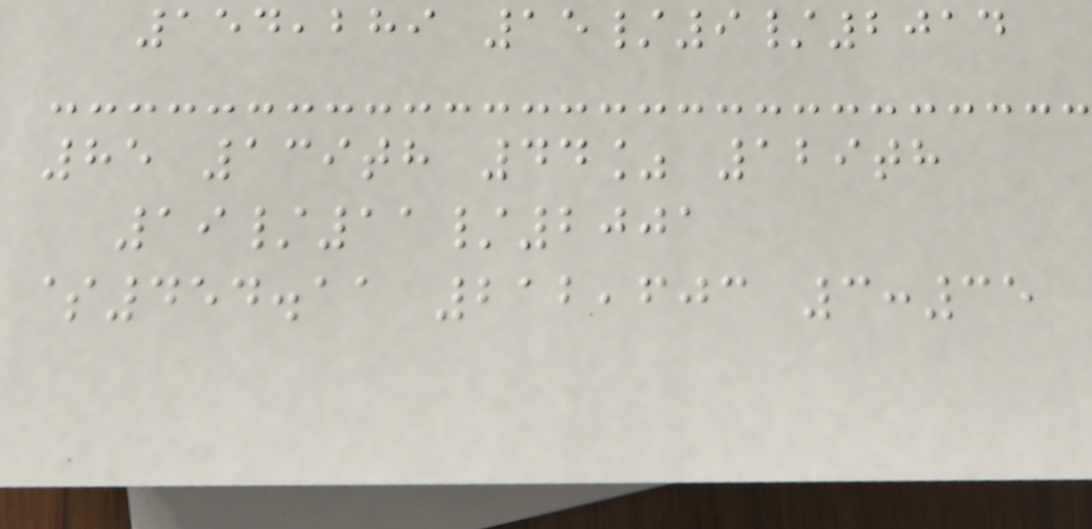154,289 15/9/2014
85 139th 44% 129th
19/11/2001
$454.11 212,603 3:35
